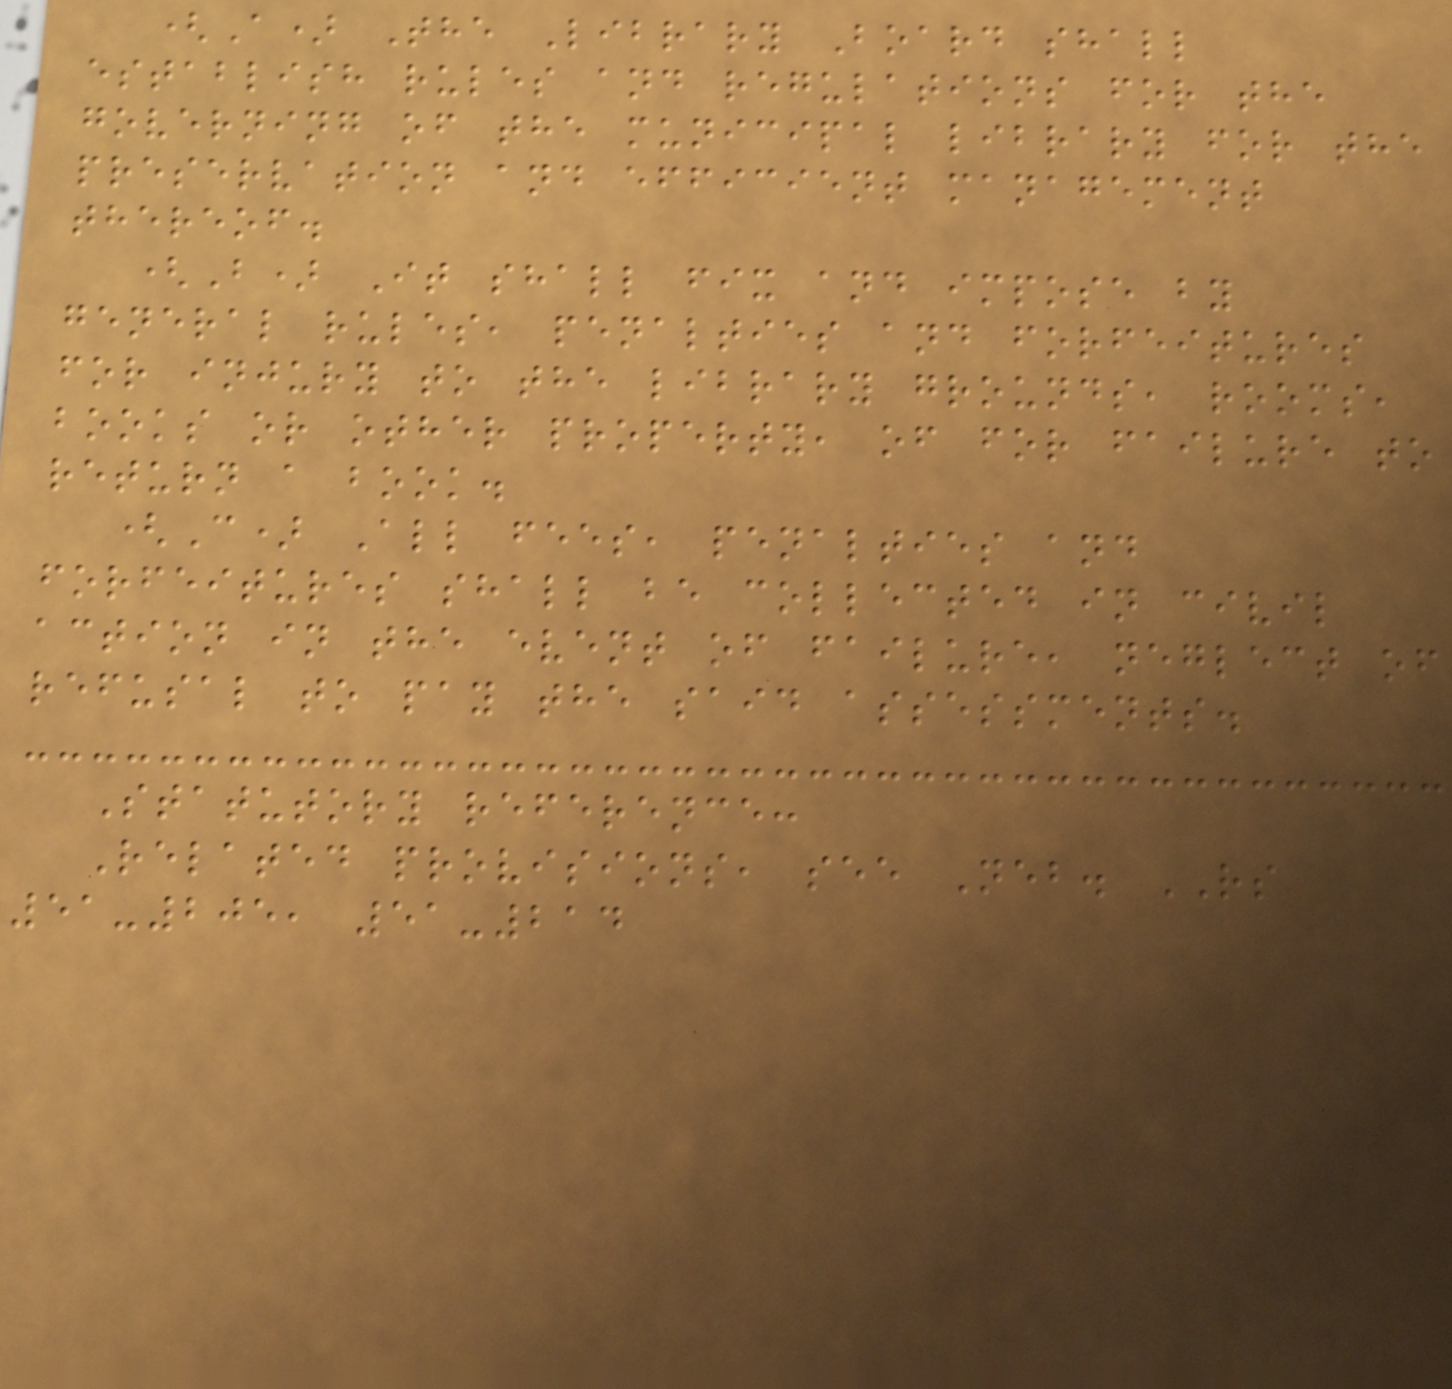(A) The Library Board shall
establish rules and regulations for the
governing of the municipal library for the
preservation and efficient management
thereof.
(B) It shall fix and impose by
general rules, penalties and forfeitures
for injury to the library grounds, rooms,
books or other property, of for failure to
return a book.
(C) All fees, penalties and
forfeitures shall be collected in civil
action in the event of failure, neglect of
refusal to pay the said assessments.
Statutory reference:
Related provisions, see Neb. RS
51-205, 51-214
